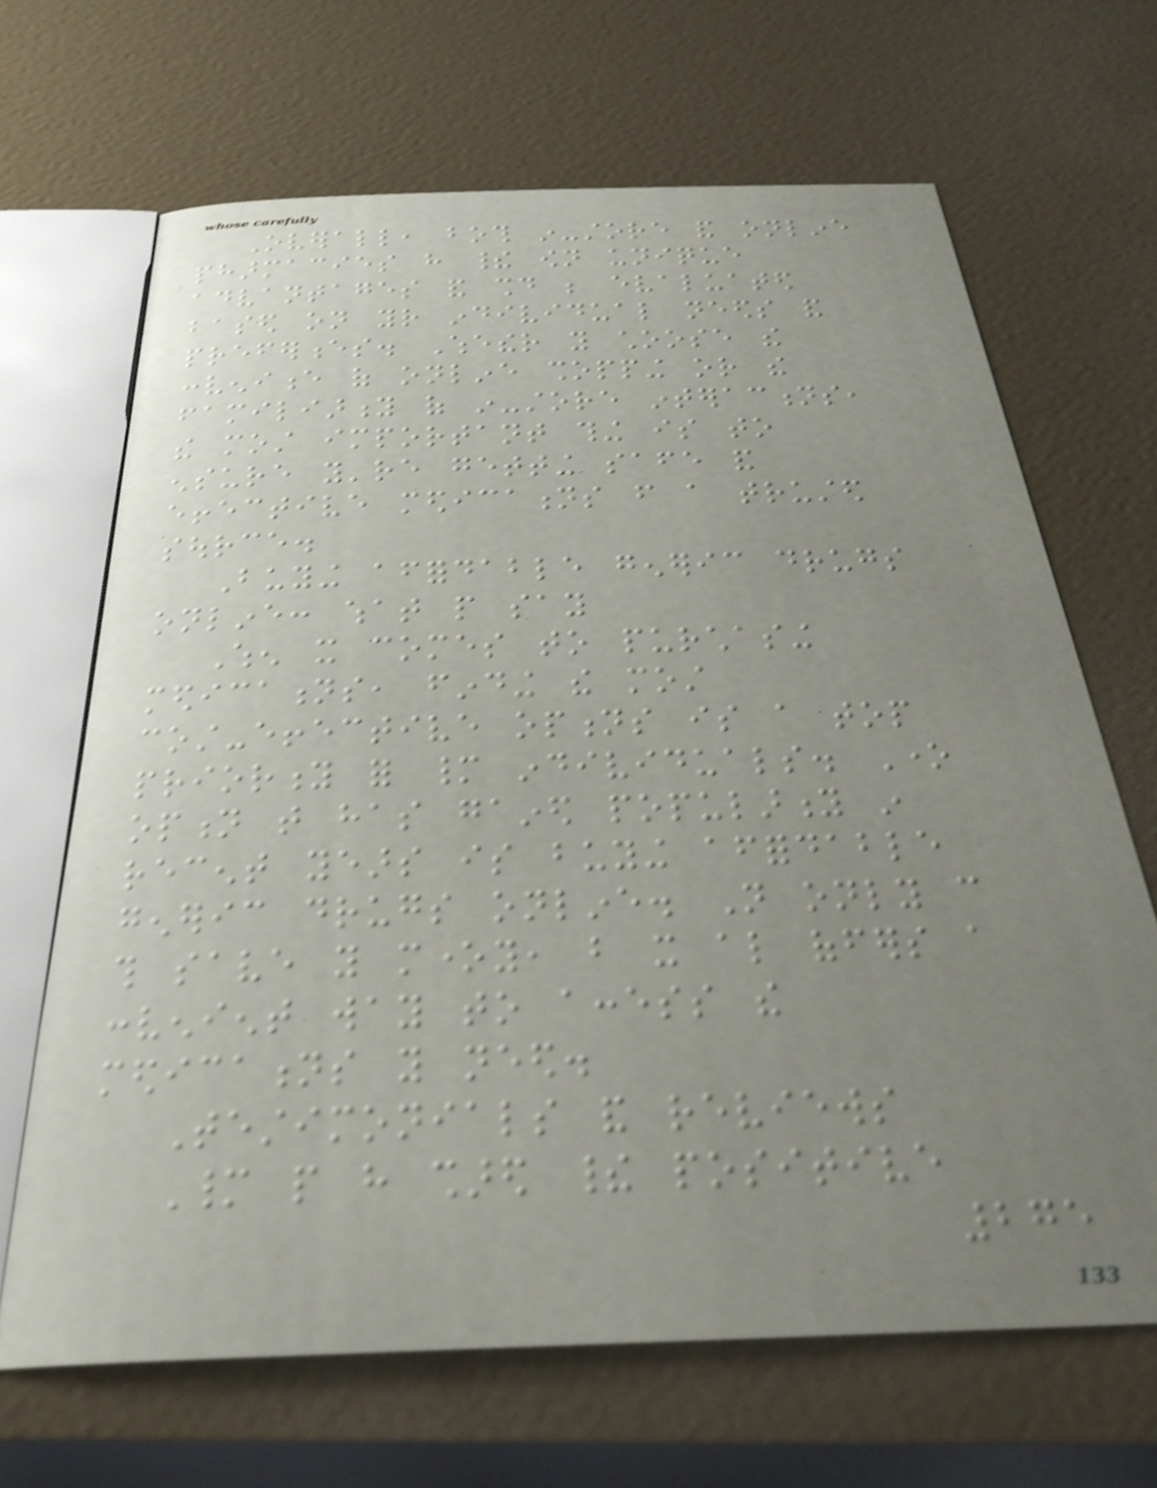Overall, both in-store and online
pharmacies have their own unique
advantages and should be evaluated
based on your individual needs and
preferences. Whether you choose the
convenience of online shopping or the
familiarity of in-store interactions,
the most important thing is to
ensure you're getting safe and
effective medications from a trusted
source.
Buying affordable generic drugs
online: what people say
When it comes to purchasing
medications, finding the most
cost-effective options is a top
priority for many individuals. One
option that has gained popularity in
recent years is buying affordable
generic drugs online. Not only can
this save you money, but it also offers a
convenient way to access the
medications you need.
Testimonials and reviews
Many people have shared their positive
275
